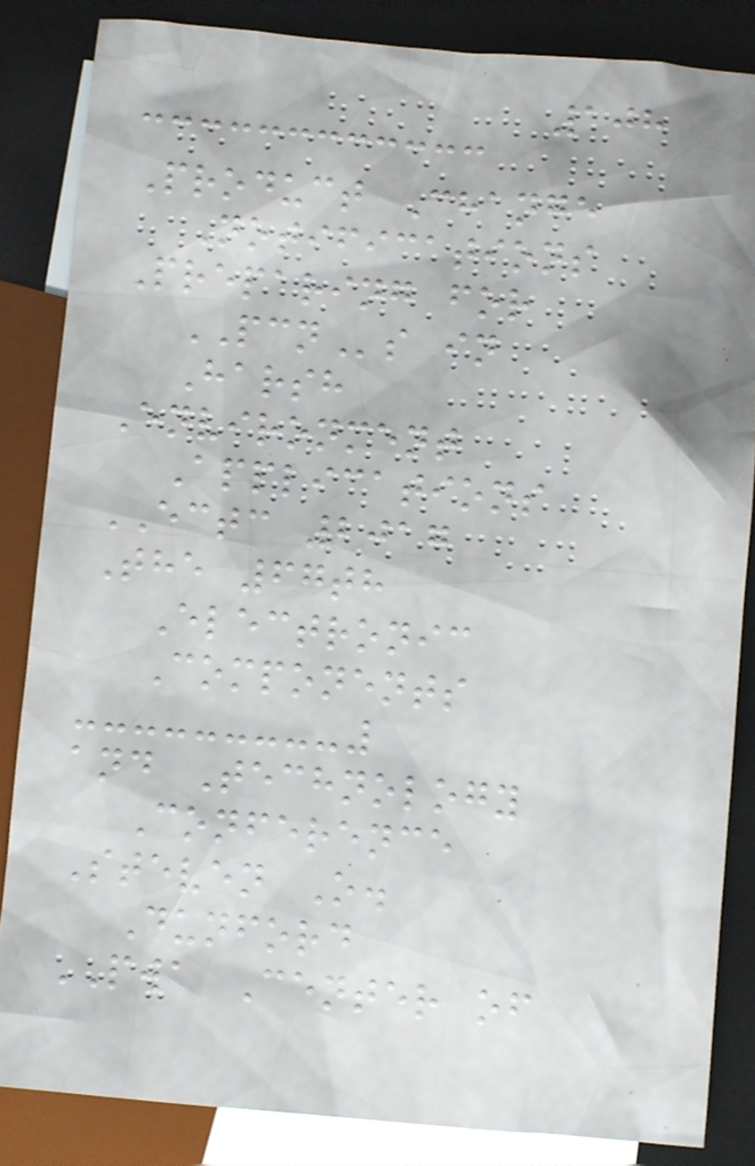108
Product Change
Notifications
Preparing for
PCNs in
Harsh
Environment
Applications
ECTC 2017
The 67th
Electronic
Components
and Technology
Conference
Steven O.
Dunford
PWA Center of
